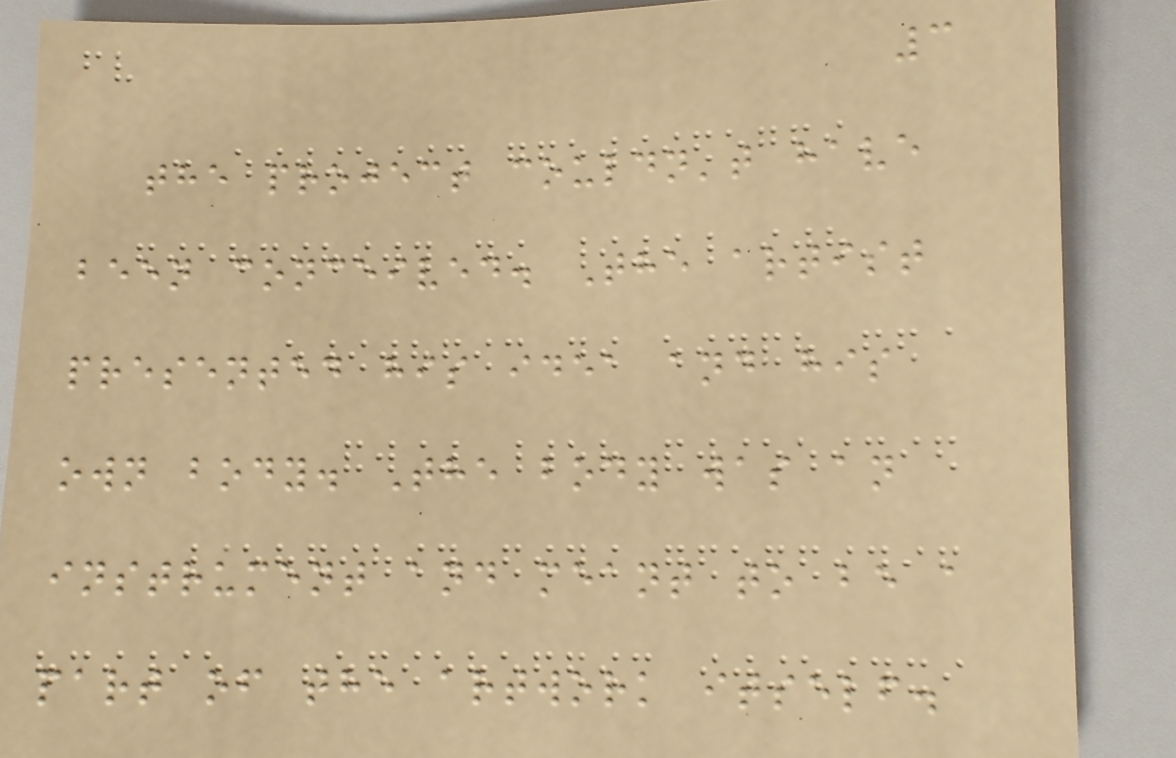3
the project couldn't have
been conceived. The artist
presented his idea and his
own body. The body was an
instrument and meant to be a
part of the artwork itself.
